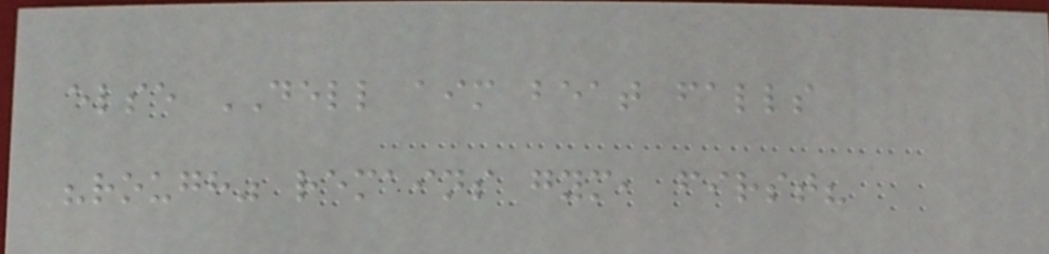else DELL aim beat falls
"rough" remains gym, first?
